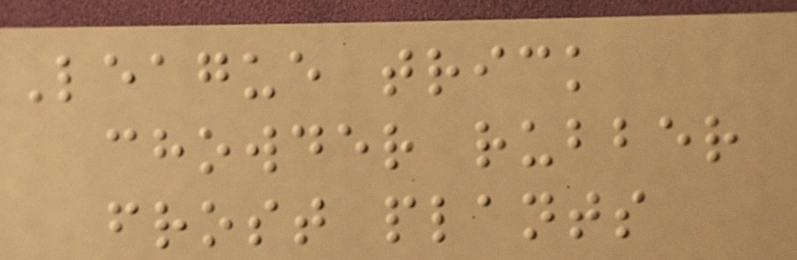League trick
chowder rubber
frost plants
